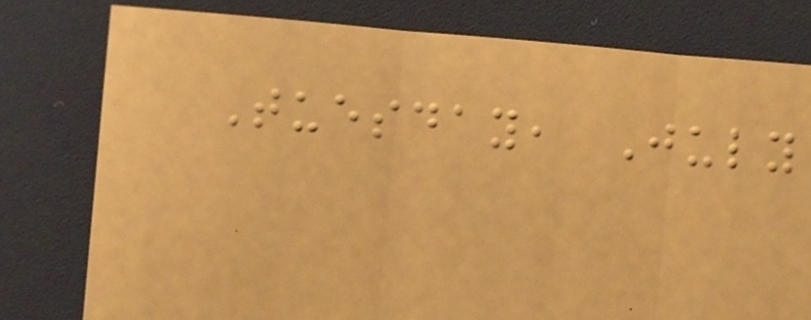Tuesday, July
